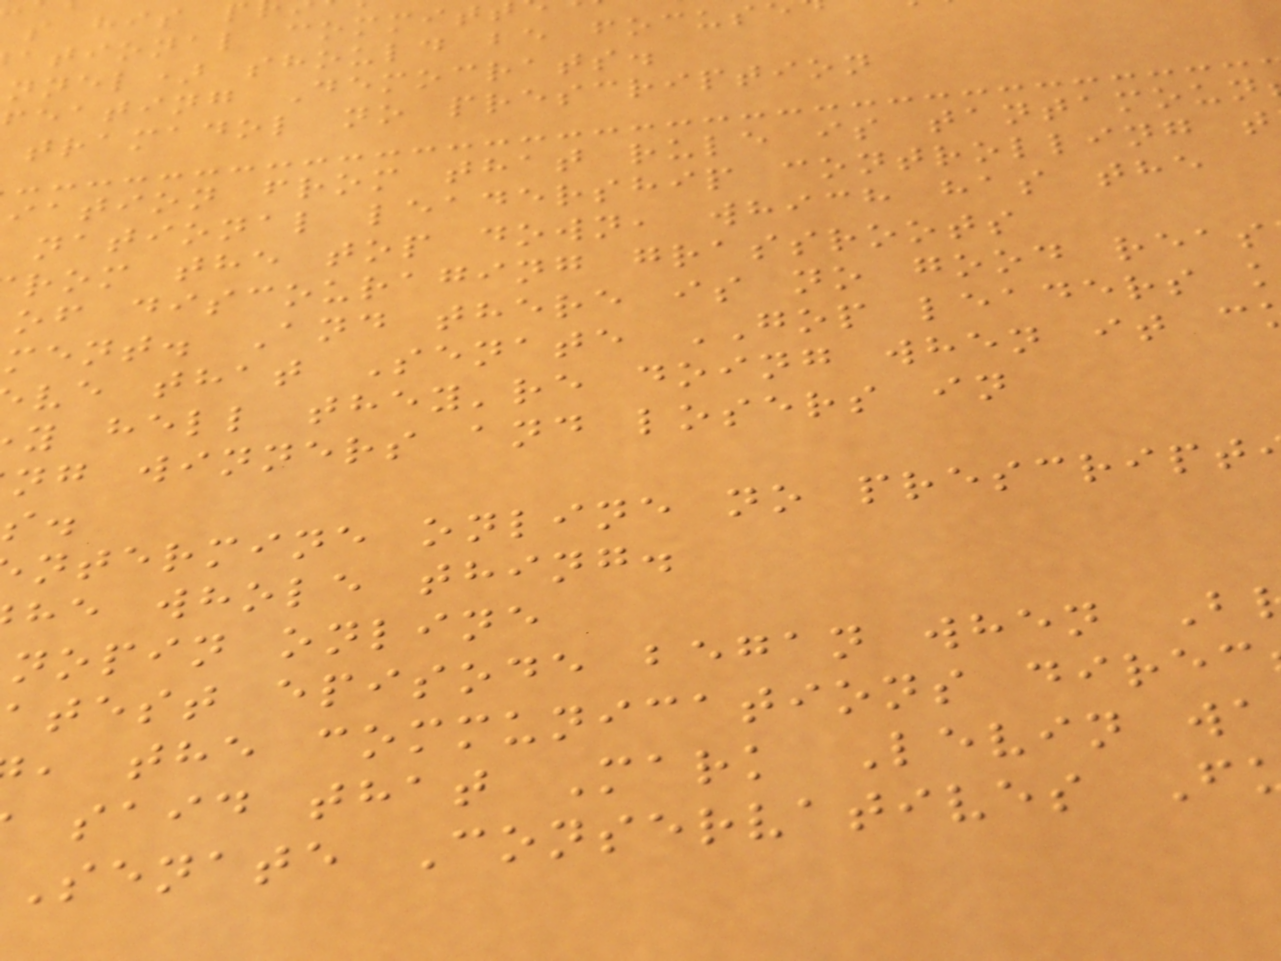ational commit
nnel) should be focus
eating Democrats.
tramadol no prescription
iation from that rule is tantamoun
national leadership controlling t
rom the top down, which has the
of discouraging grassroots
ment. And there is no good reas
ve that Senate GOP leaders
y hell they're doing when it c
ng winners and losers in
ntermine online no prescript
he whole thing.
nopin online
test episode began when B
, the communications direc
said that Mark Levin wa
Senate Conservatives F
